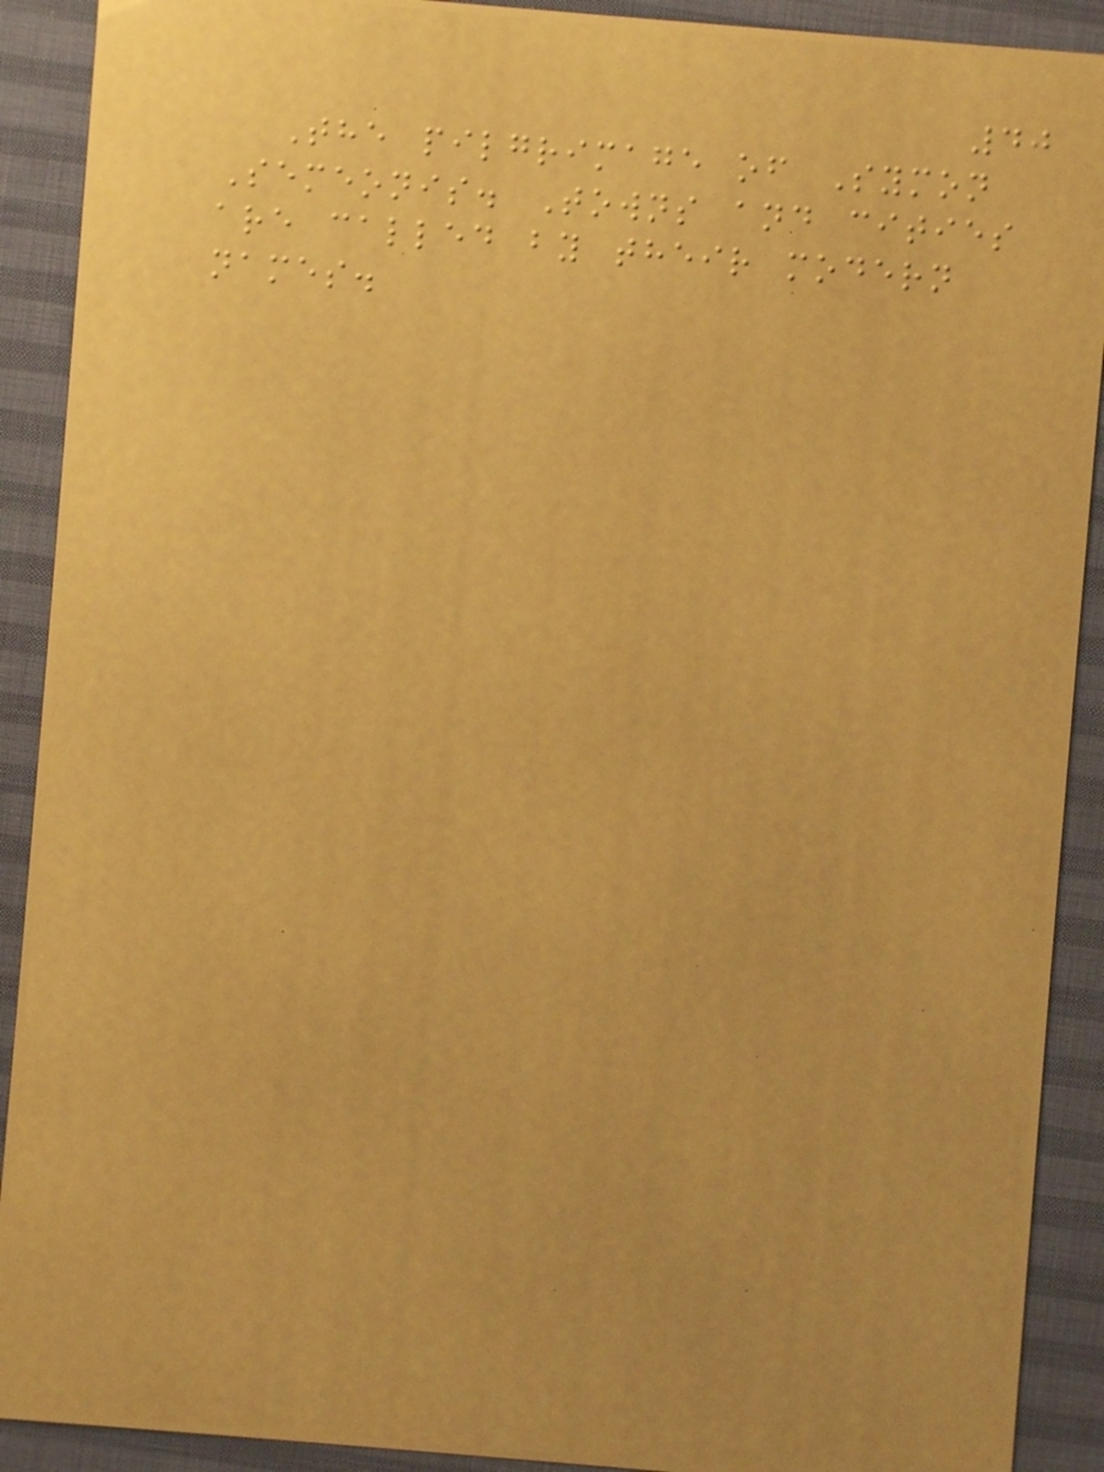40
The pilgrimage of Symon
Semeonis. Towns and cities
are called by their modern
names.
